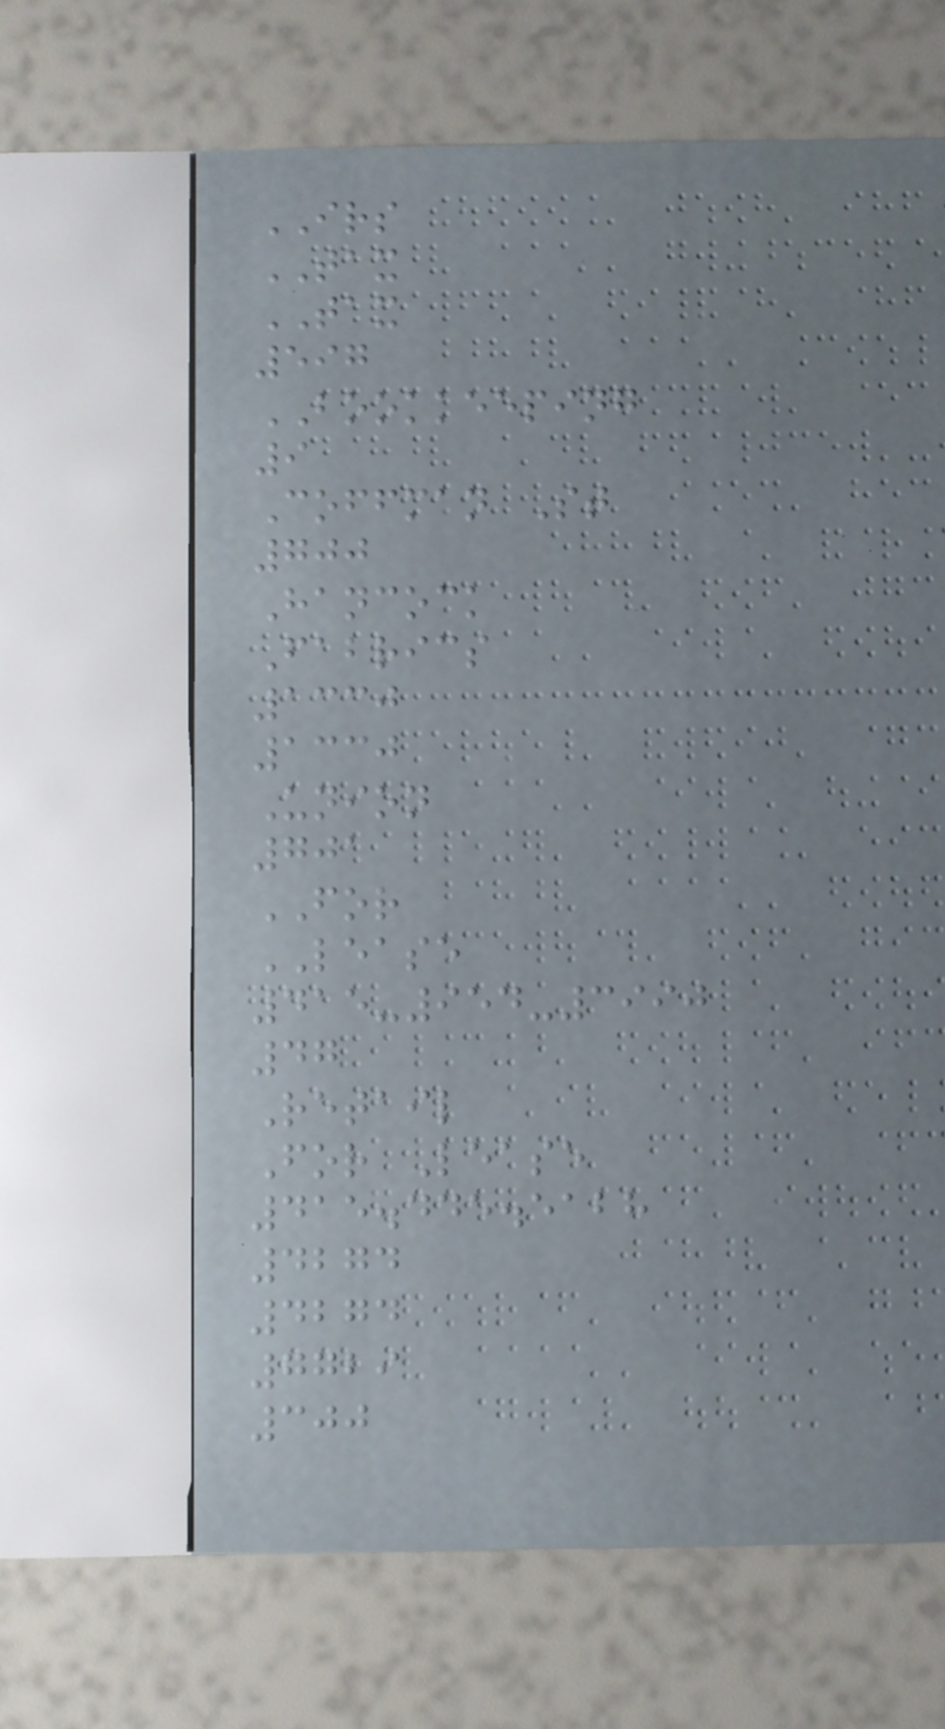IRS
TAX
TAX
597
BOOKKEEPING
9
Coffman St
700
Hancock
Fabrics
1330
1330
Union
701
FOR
LEASE
415-954-3990
47
Retail
For Lease
415.445.5128
4274
4274
7729
300
